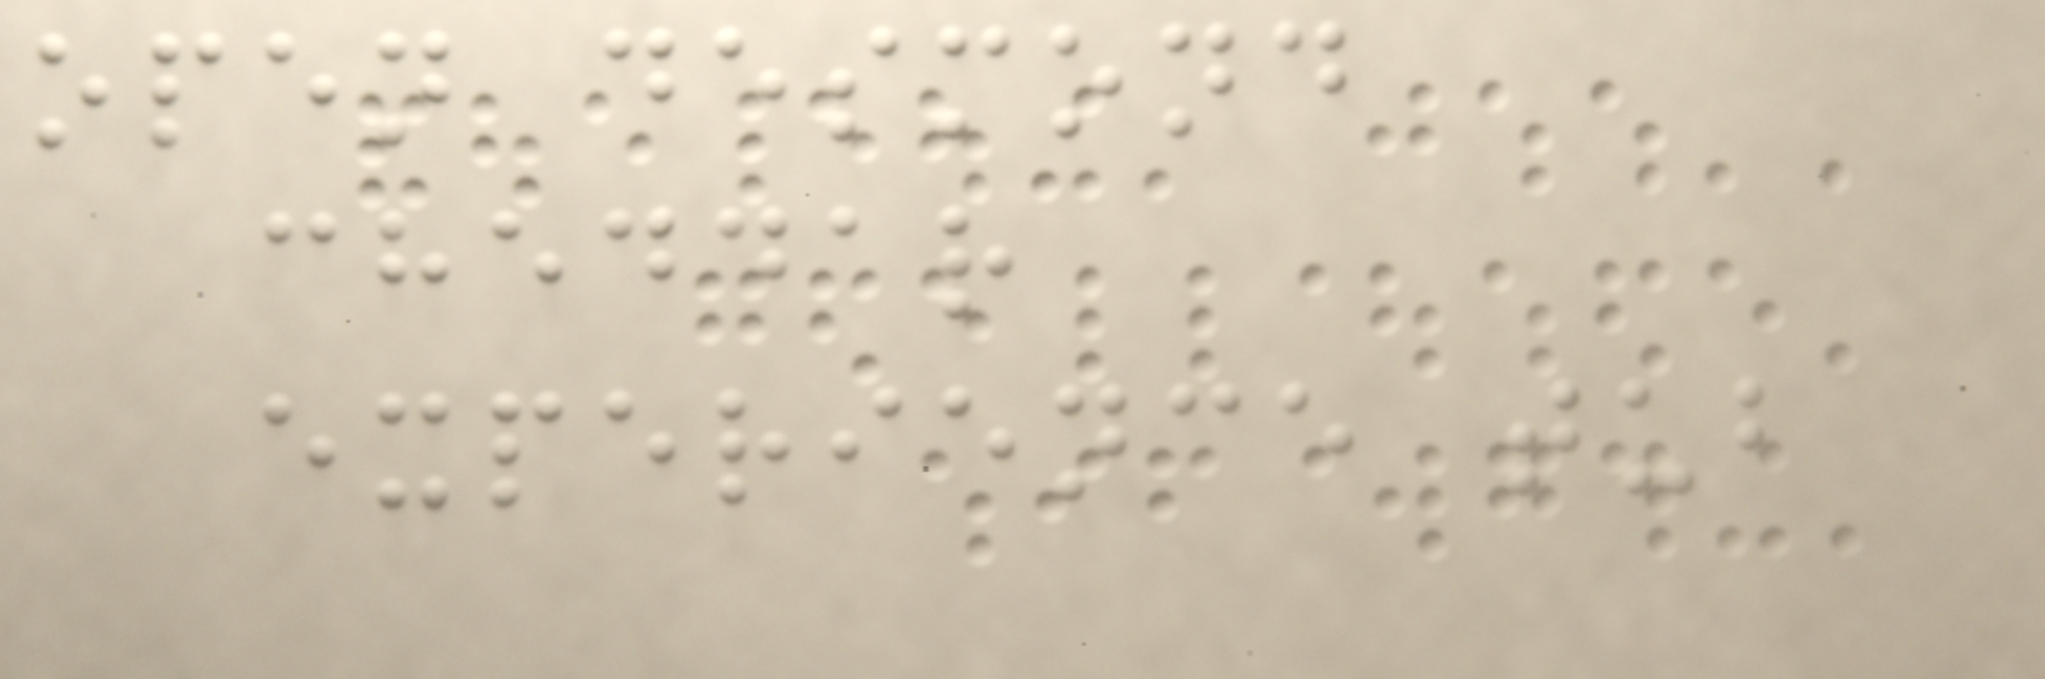open desmond
cheddar
experience tub
